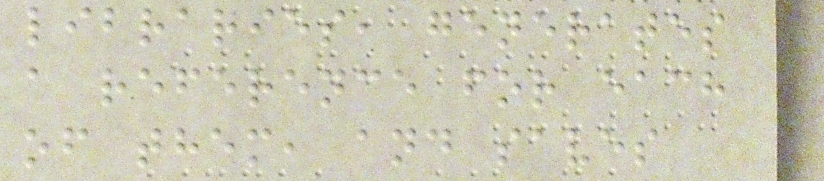libraries, generates
a reference for each
of them, and saves
